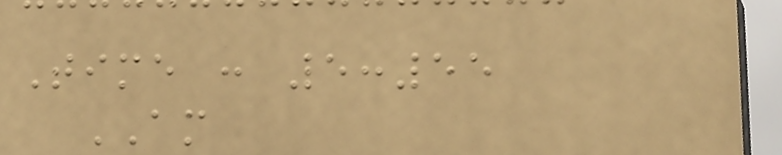Time : 5:55
AM
